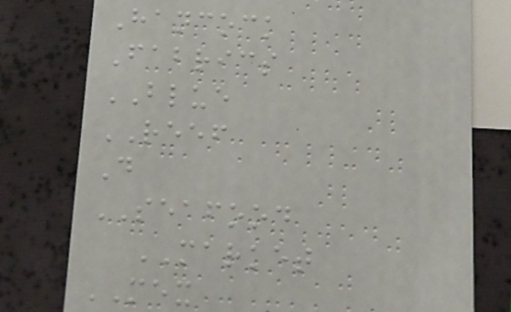Hancock
Fabrics
BLUE
REEF
D
SEAFOOD
MARKET
MEX
